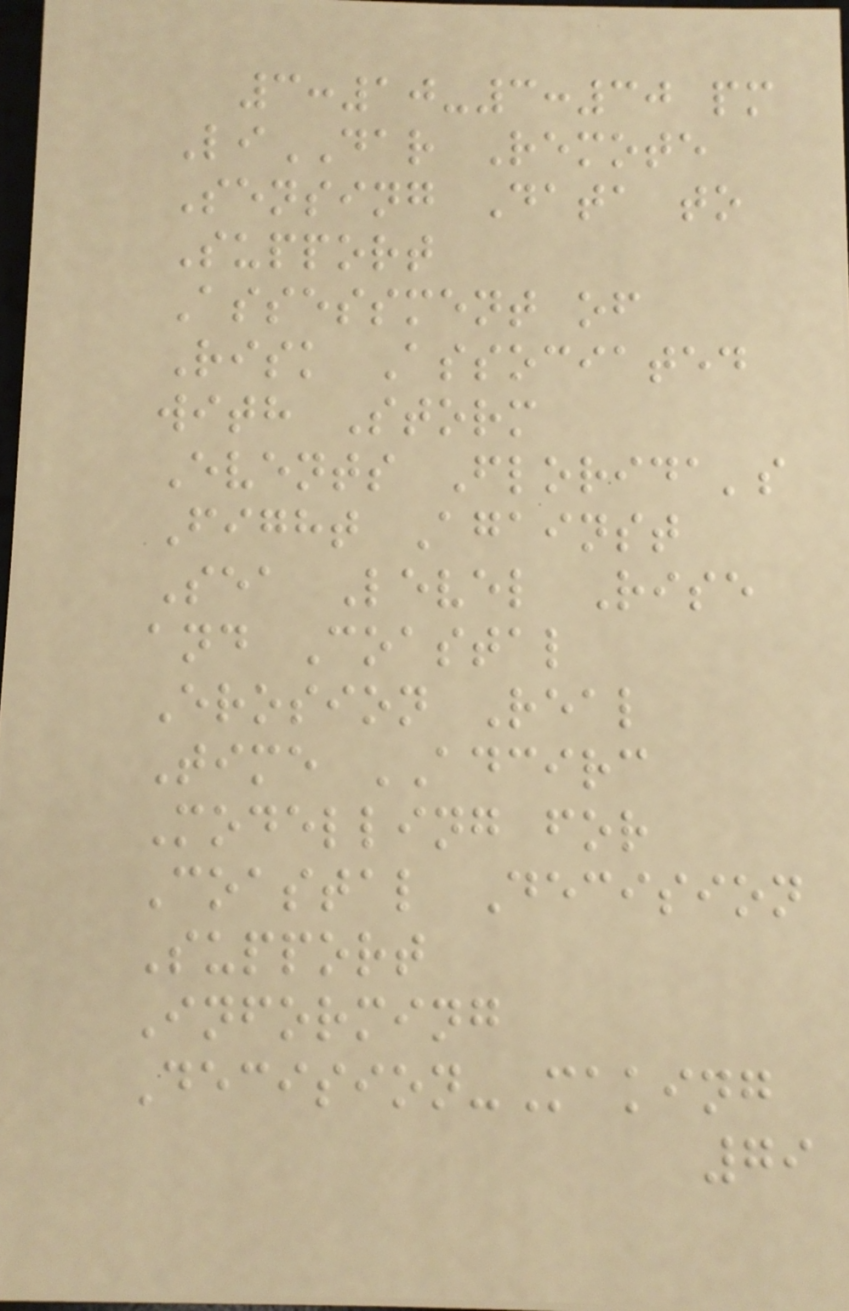3:10-3:30 pm
LiDAR Remote
Sensing Data to
Support
Assessment of
Risk Associated
with Storm
Events Florida's
Fight Against
Sea Level Rise
and Coastal
Erosion Real
Time ADCIRC
Modelling for
Coastal Decision
Support
Informing
Decision-Making
79
